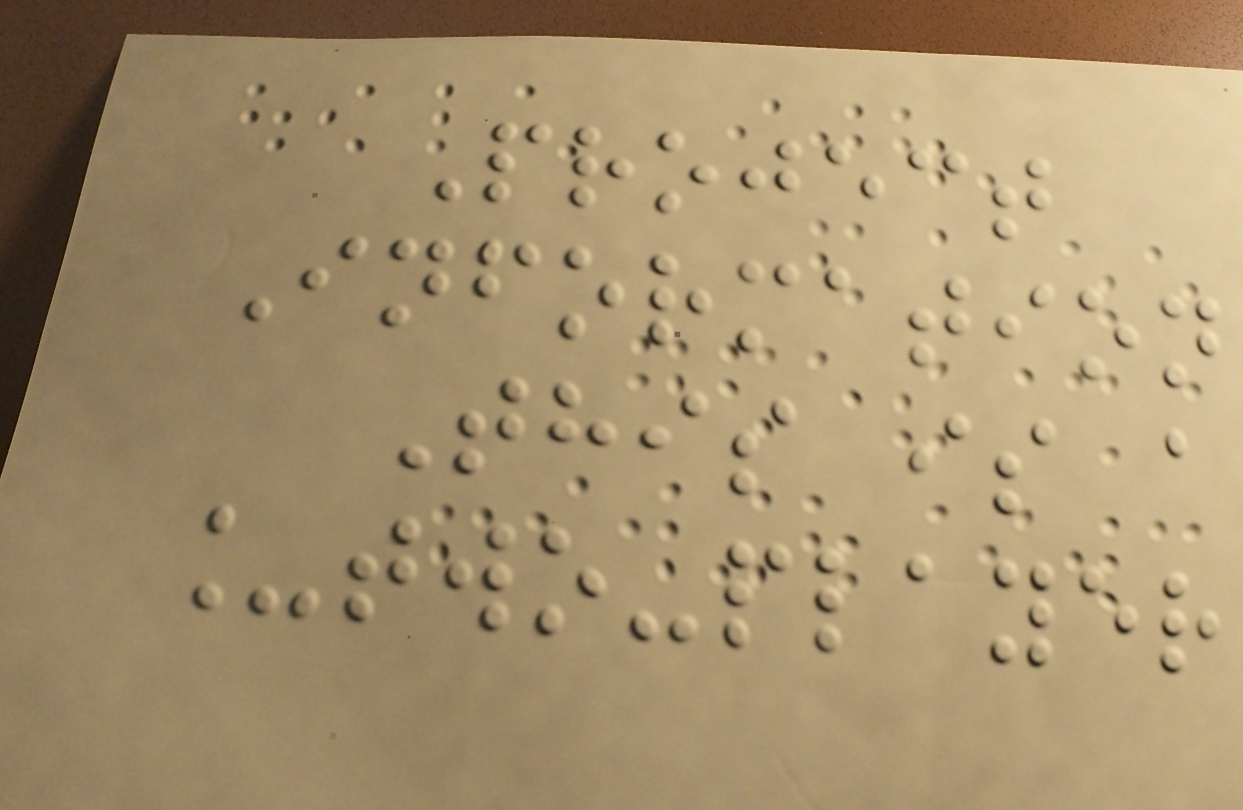Project
Information
This is a
_two-player
